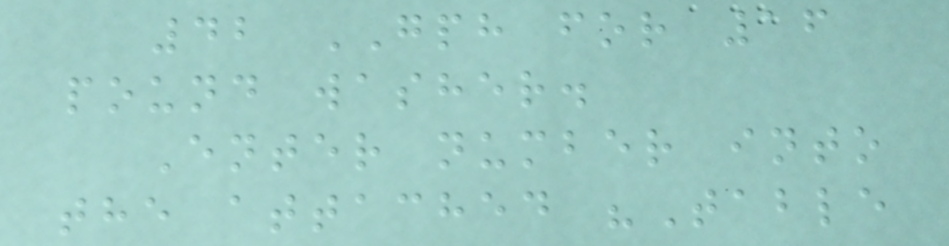42 GPH for 16
pound washer.
Enter number into
the attached "Table
